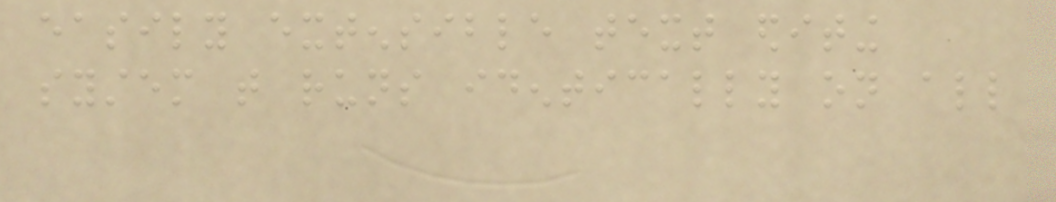easily extensible text editing
system that runs identically on all
